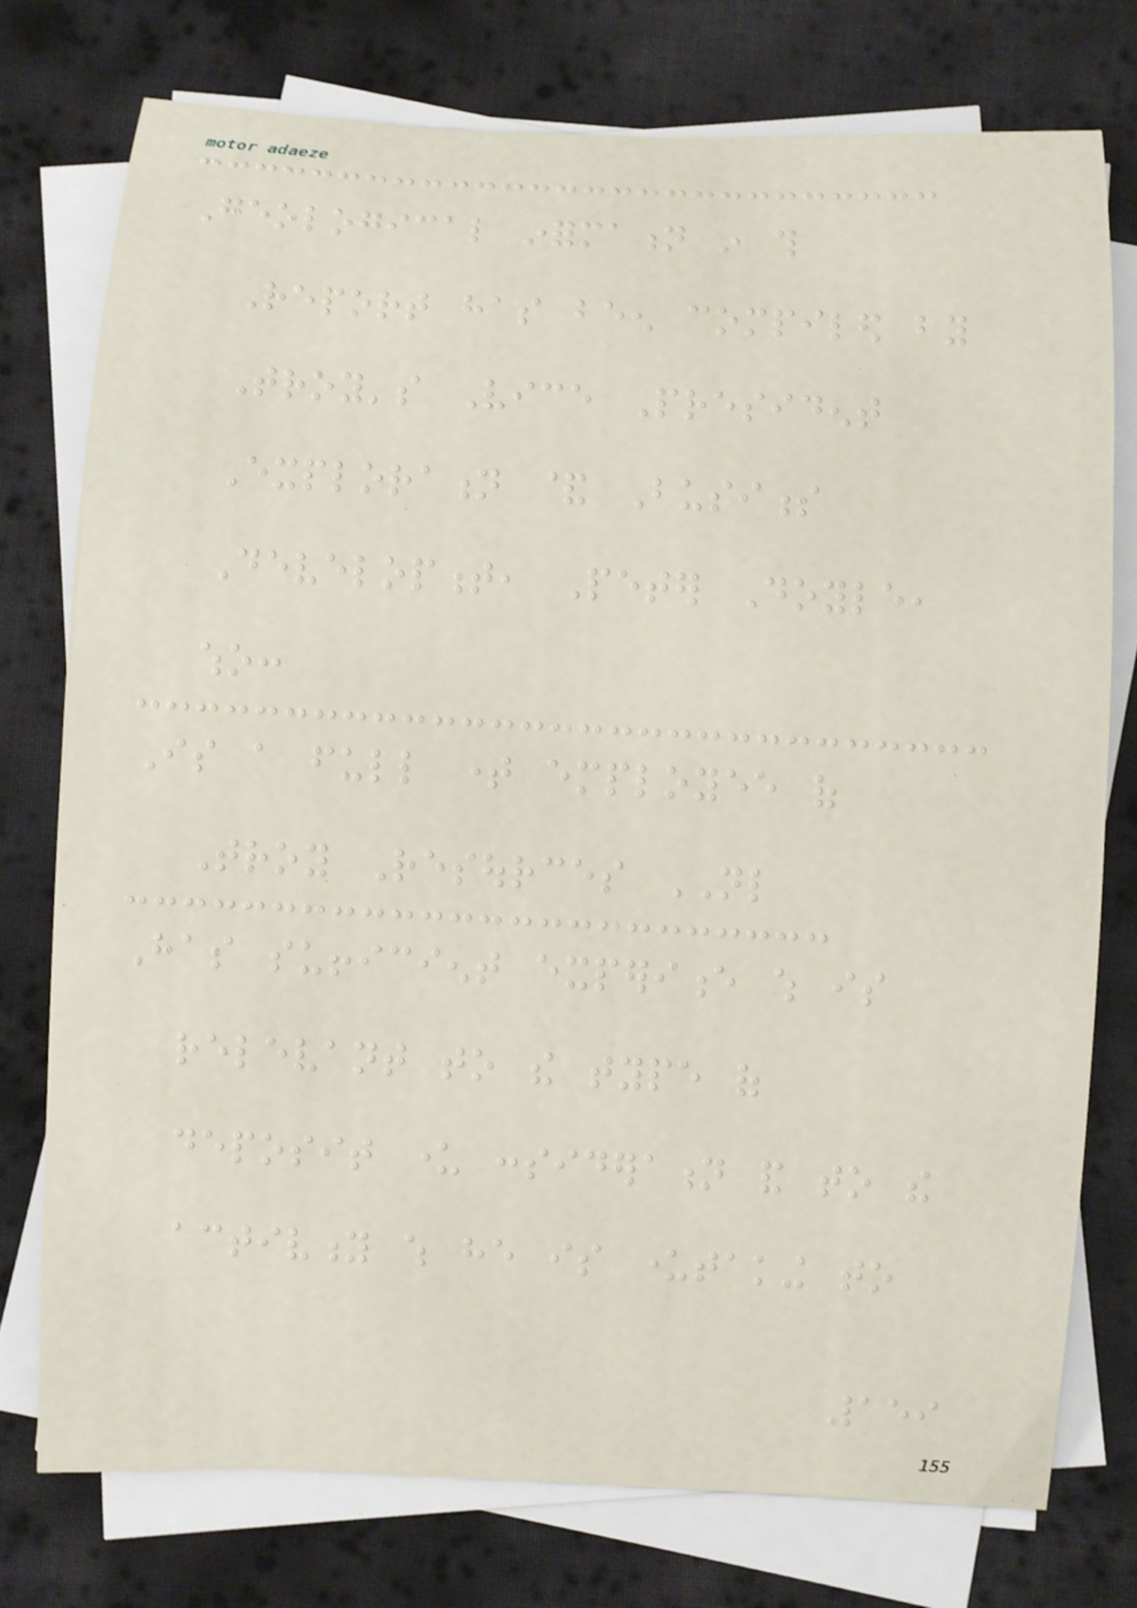Geological information in this
Report has been compiled by
Troy's Vice President
Exploration & Business
Development, Peter Doyle,
who:
Is a full time employee of
Troy Resources NL
Has sufficient experience which is
relevant to the type of
deposit under consideration and to the
activity which he is undertaking to
159
